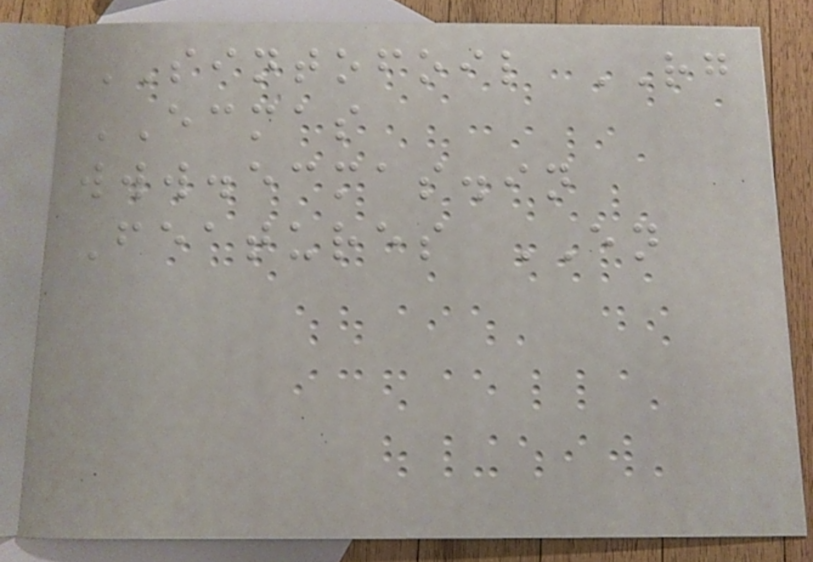SINTOFOIL RG
ECMAS
www.ecmas.in
Features EN
